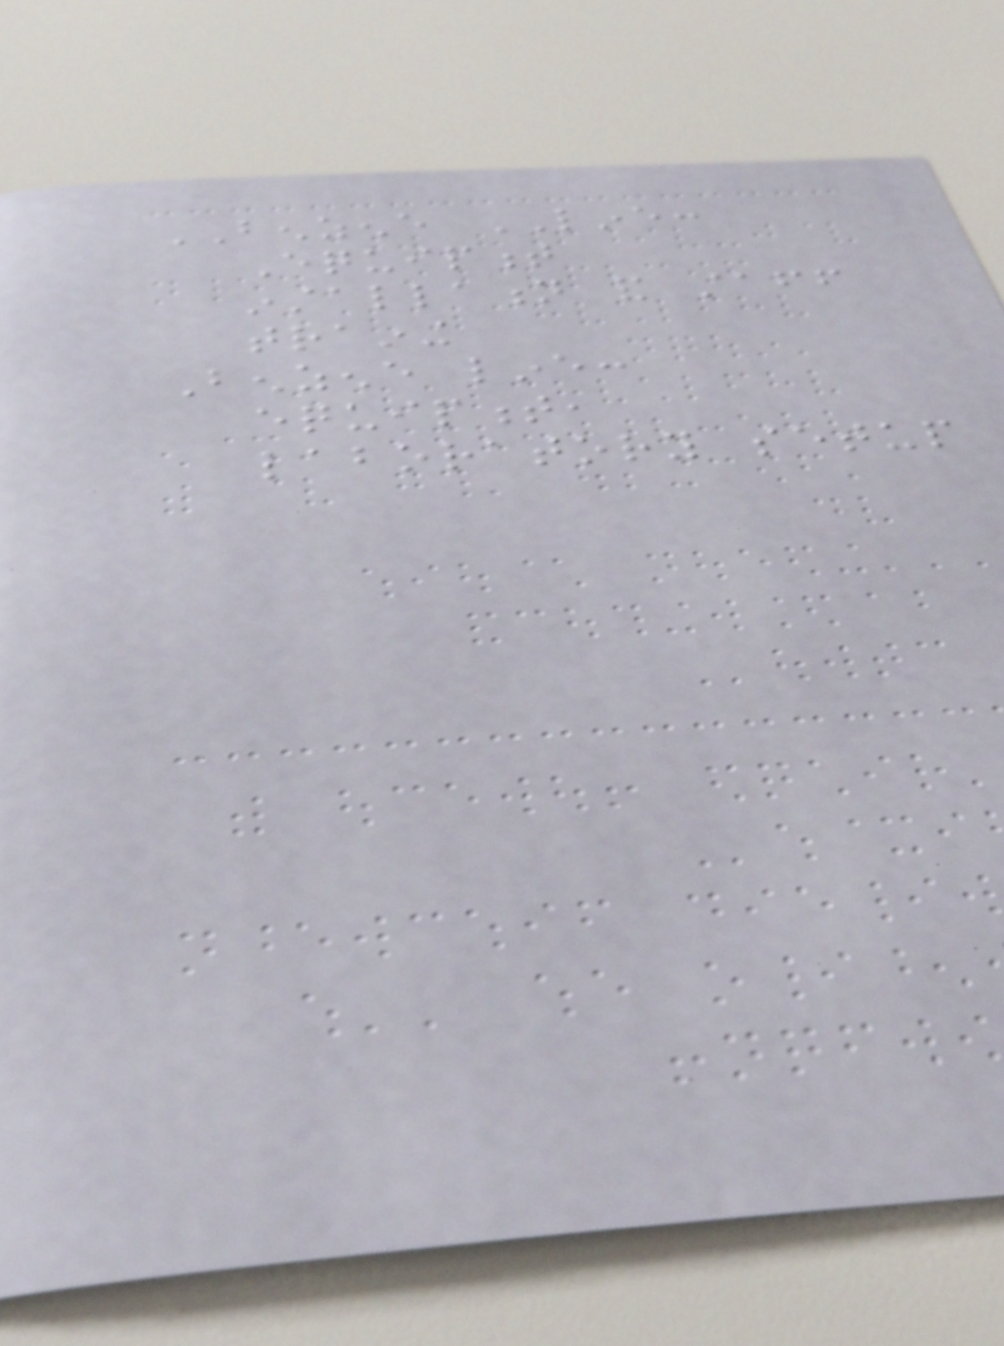BENZENE LINE:
Equipment
installation and staff
training
Benzene line:
equipment,
laboratory setup
